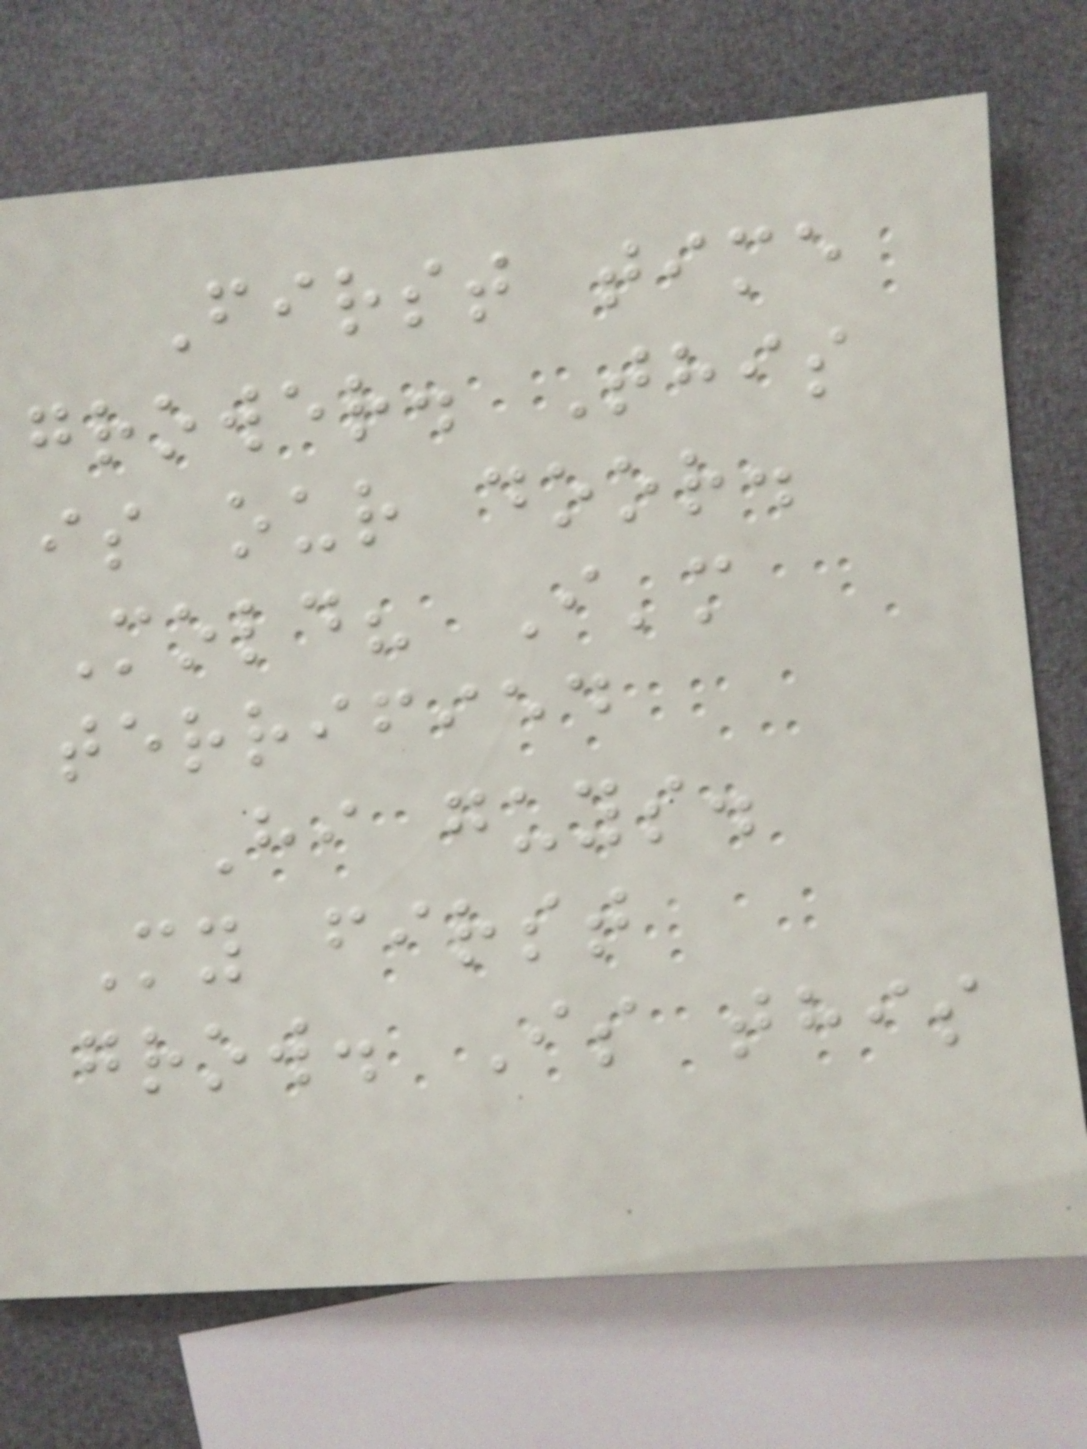First time
grower. This
is our door.
Mold? I'm
terrified
Hi guys.
My first
grow. Is this
